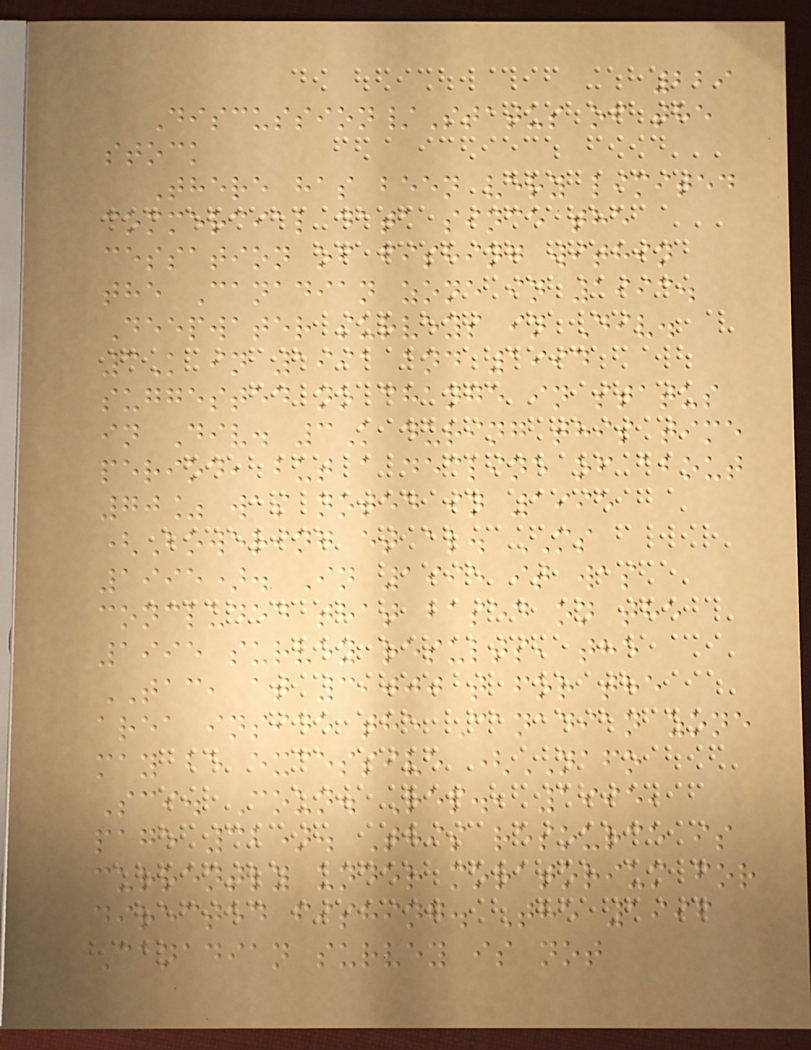229
Discussion/Status of the
stock
There has been very limited
commercial data since the
cessation of fishing within
the Canadian zone in 1993.
Deepwater surveys in Div.
3K in 1991 and 1994
suggested no change in status
in Div. 3K during this time
period, but a decline of about
70% was noted in 1995
(Bowering et al. MS
1995). In 1995 it was
concluded that based on the
1995 survey results, the
TAC, at 3,000 t for the
area inside the Canadian zone
may be excessive (NAFO
Sci. Coun. Rep., 1995,
page 32). This resource is
currently under moratorium for
directed fishing. The 1996
Canadian survey is not
